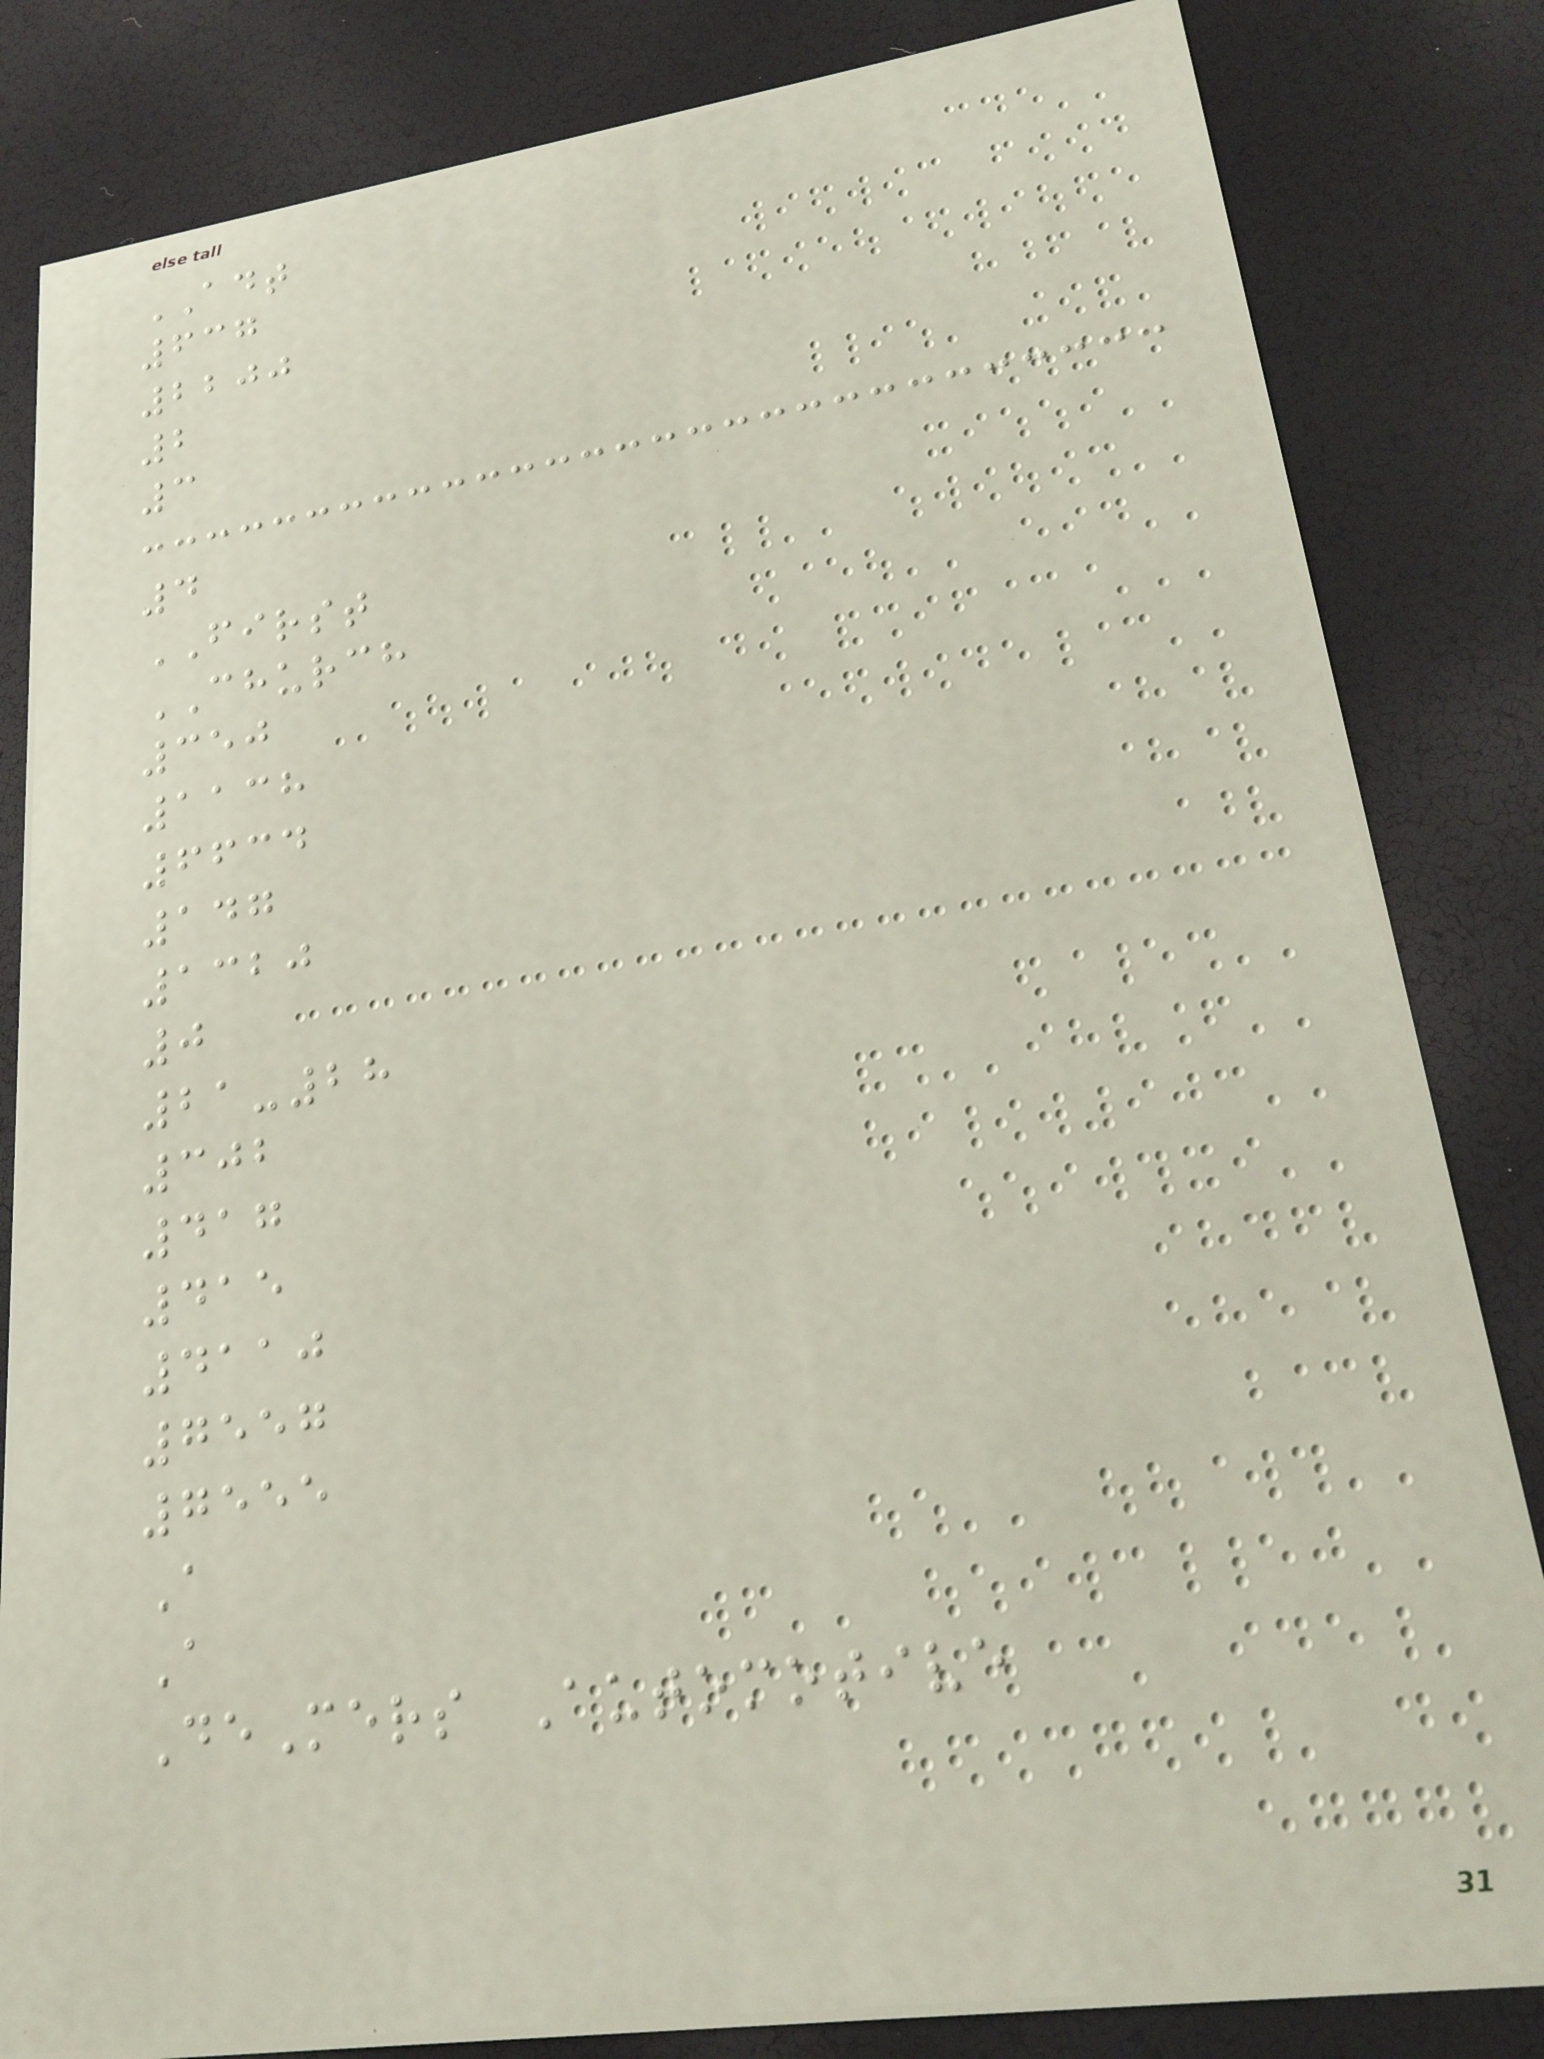ADT
637
2200
2
3
4
FIRST
CHURCH
350
1138
6634
147
1320
0
21-28
302
417
415
4110
7557
7555
A
A
DeMers Automotive
